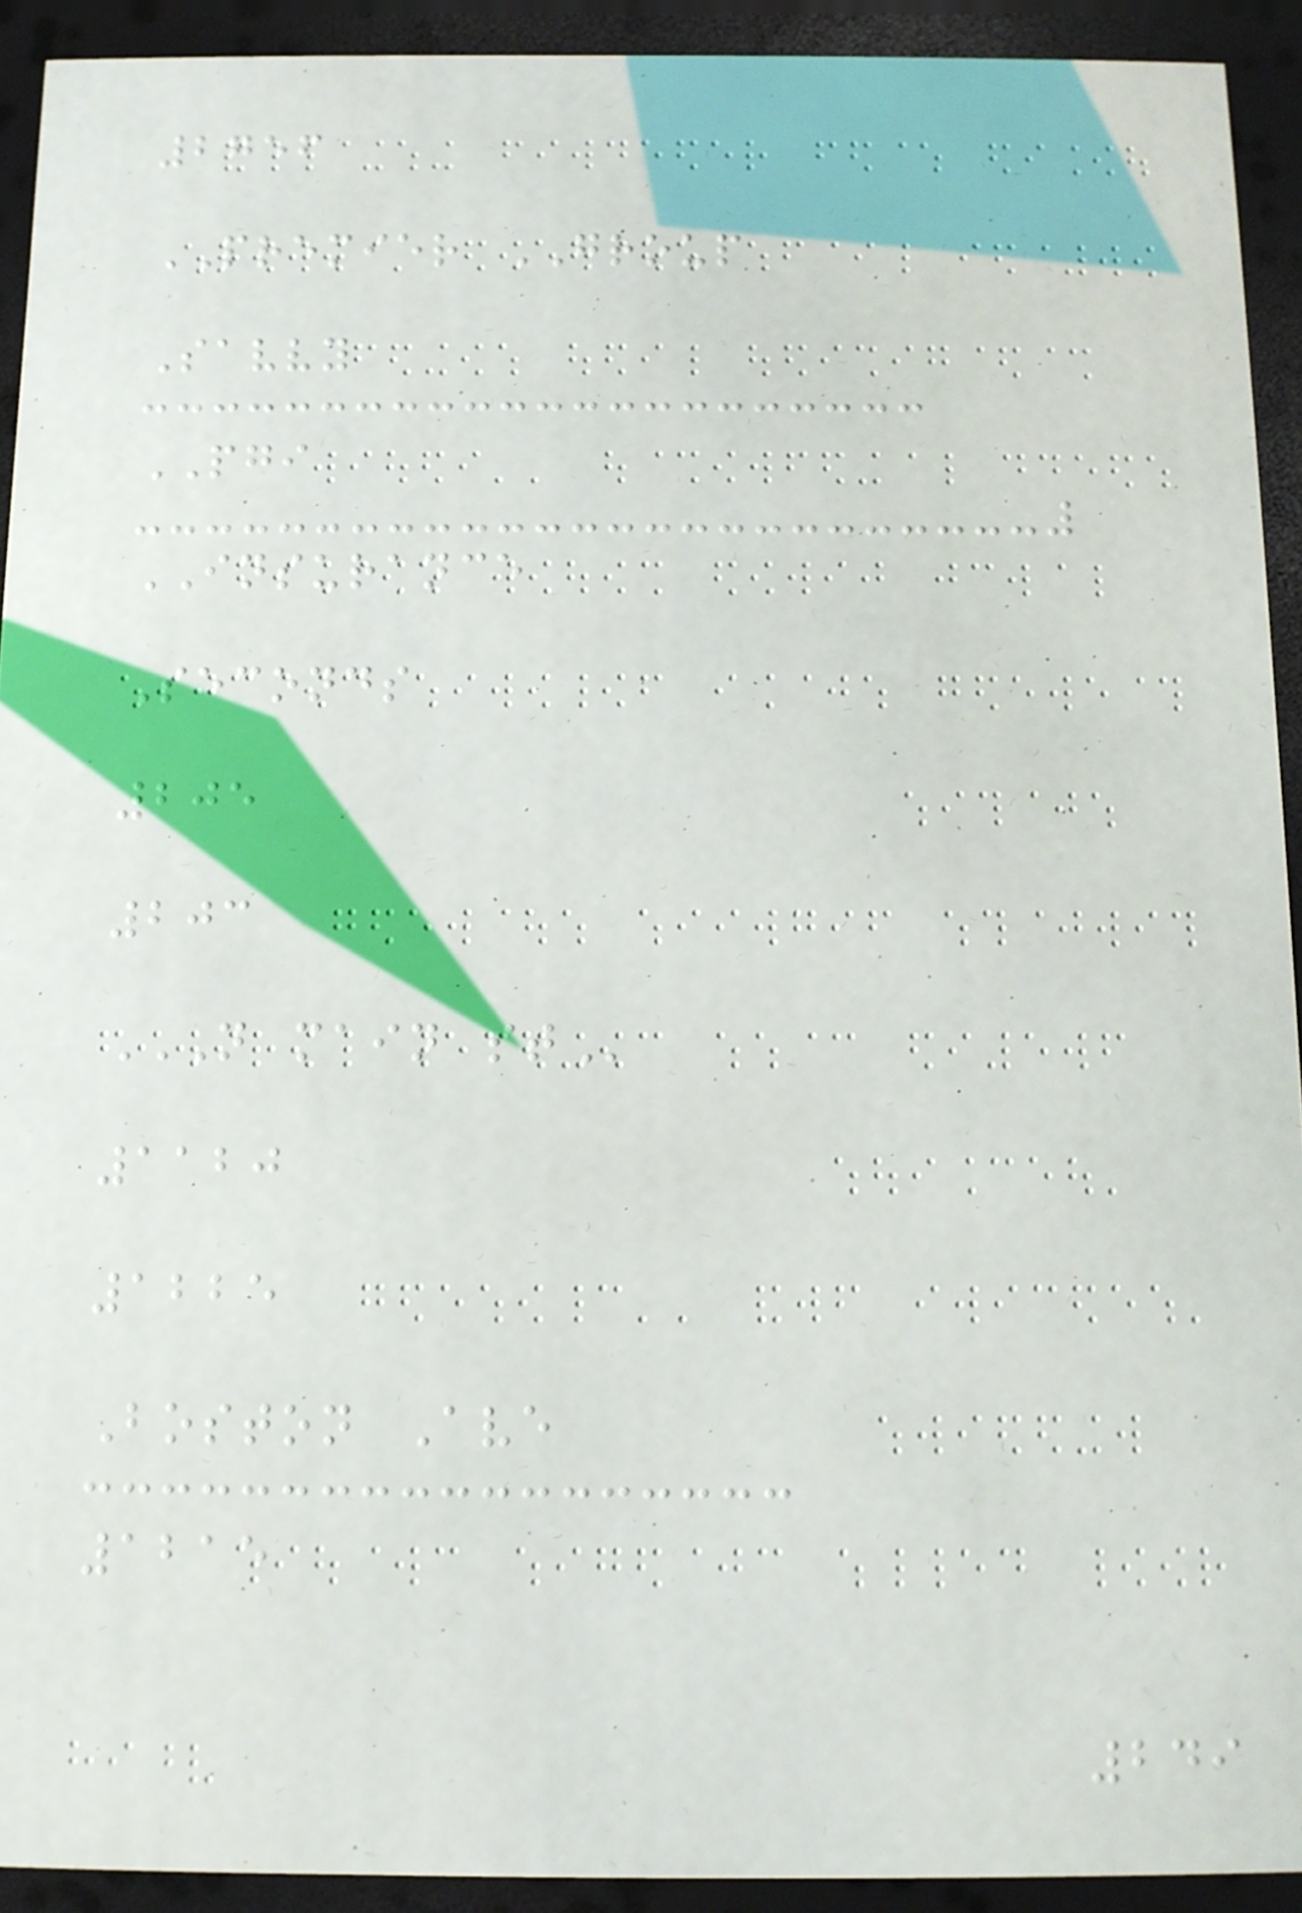2756
PREMIER GROUP
Savvy
PGI
INSURANCE
Seconds
205
203
N MAIN ST
1120
1225
Boston Ave
1215
249
